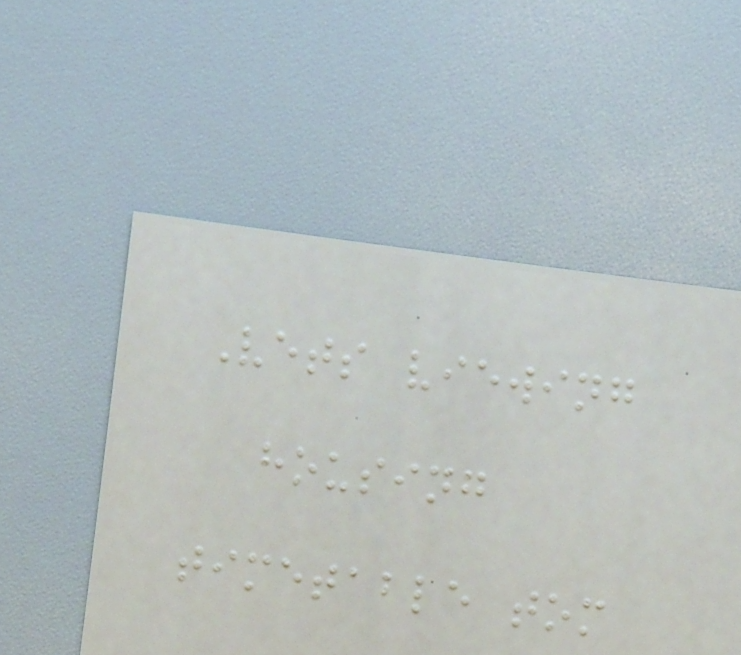Vets viewing
housing
timetable tom
